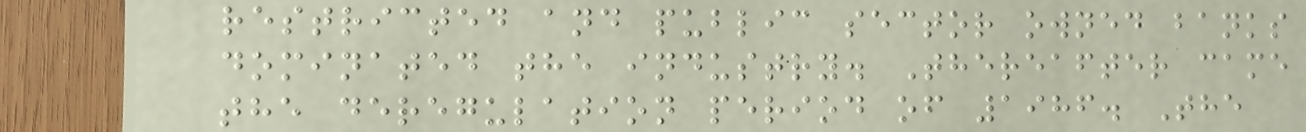restricted and public sector owned banks
dominated the industry. Thereafter came
the deregulation period of 1986. The
